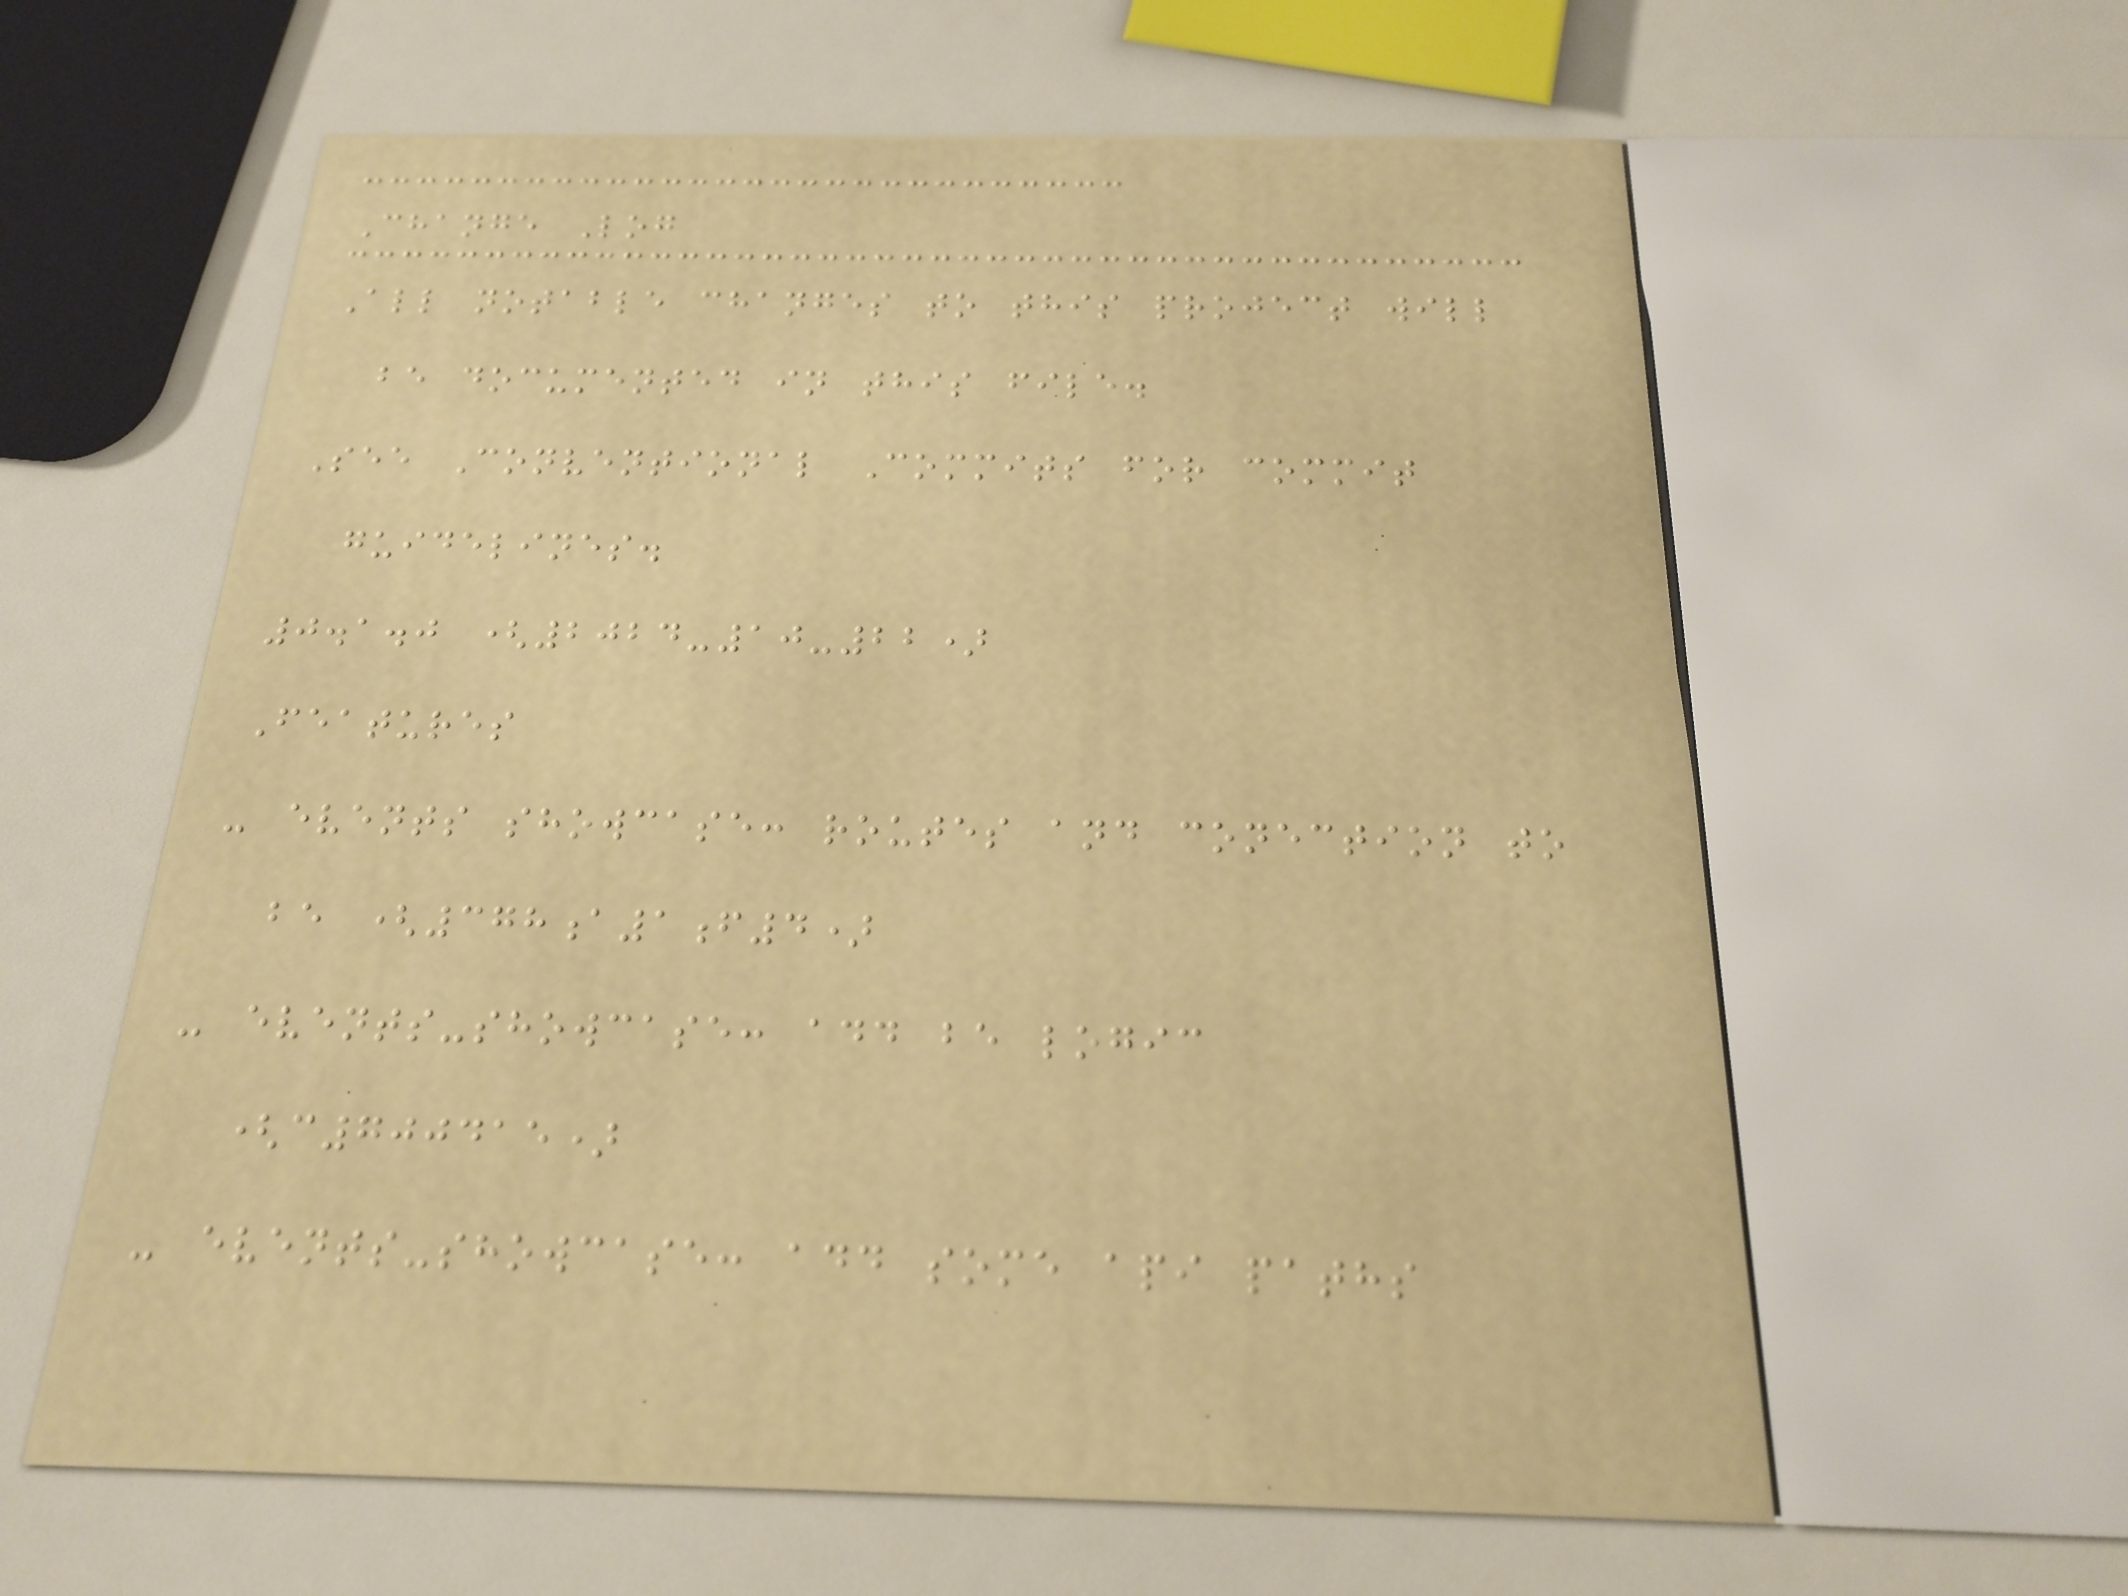Change Log
All notable changes to this project will
be documented in this file.
See Conventional Commits for commit
guidelines.
0.1.0 (2024-10-22)
Features
- events showcase: routes and conection to
be (378a1f4)
- events-showcase: add be logic
(c700415)
- events-showcase: add some api paths
